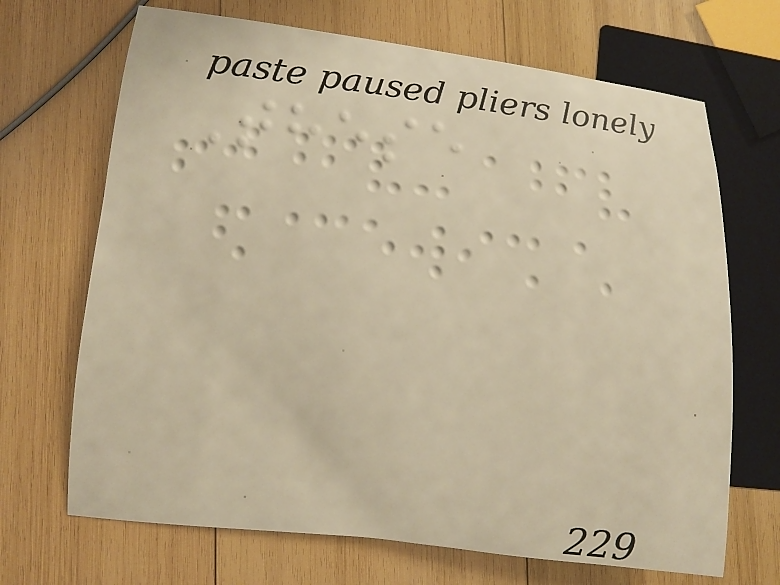These
